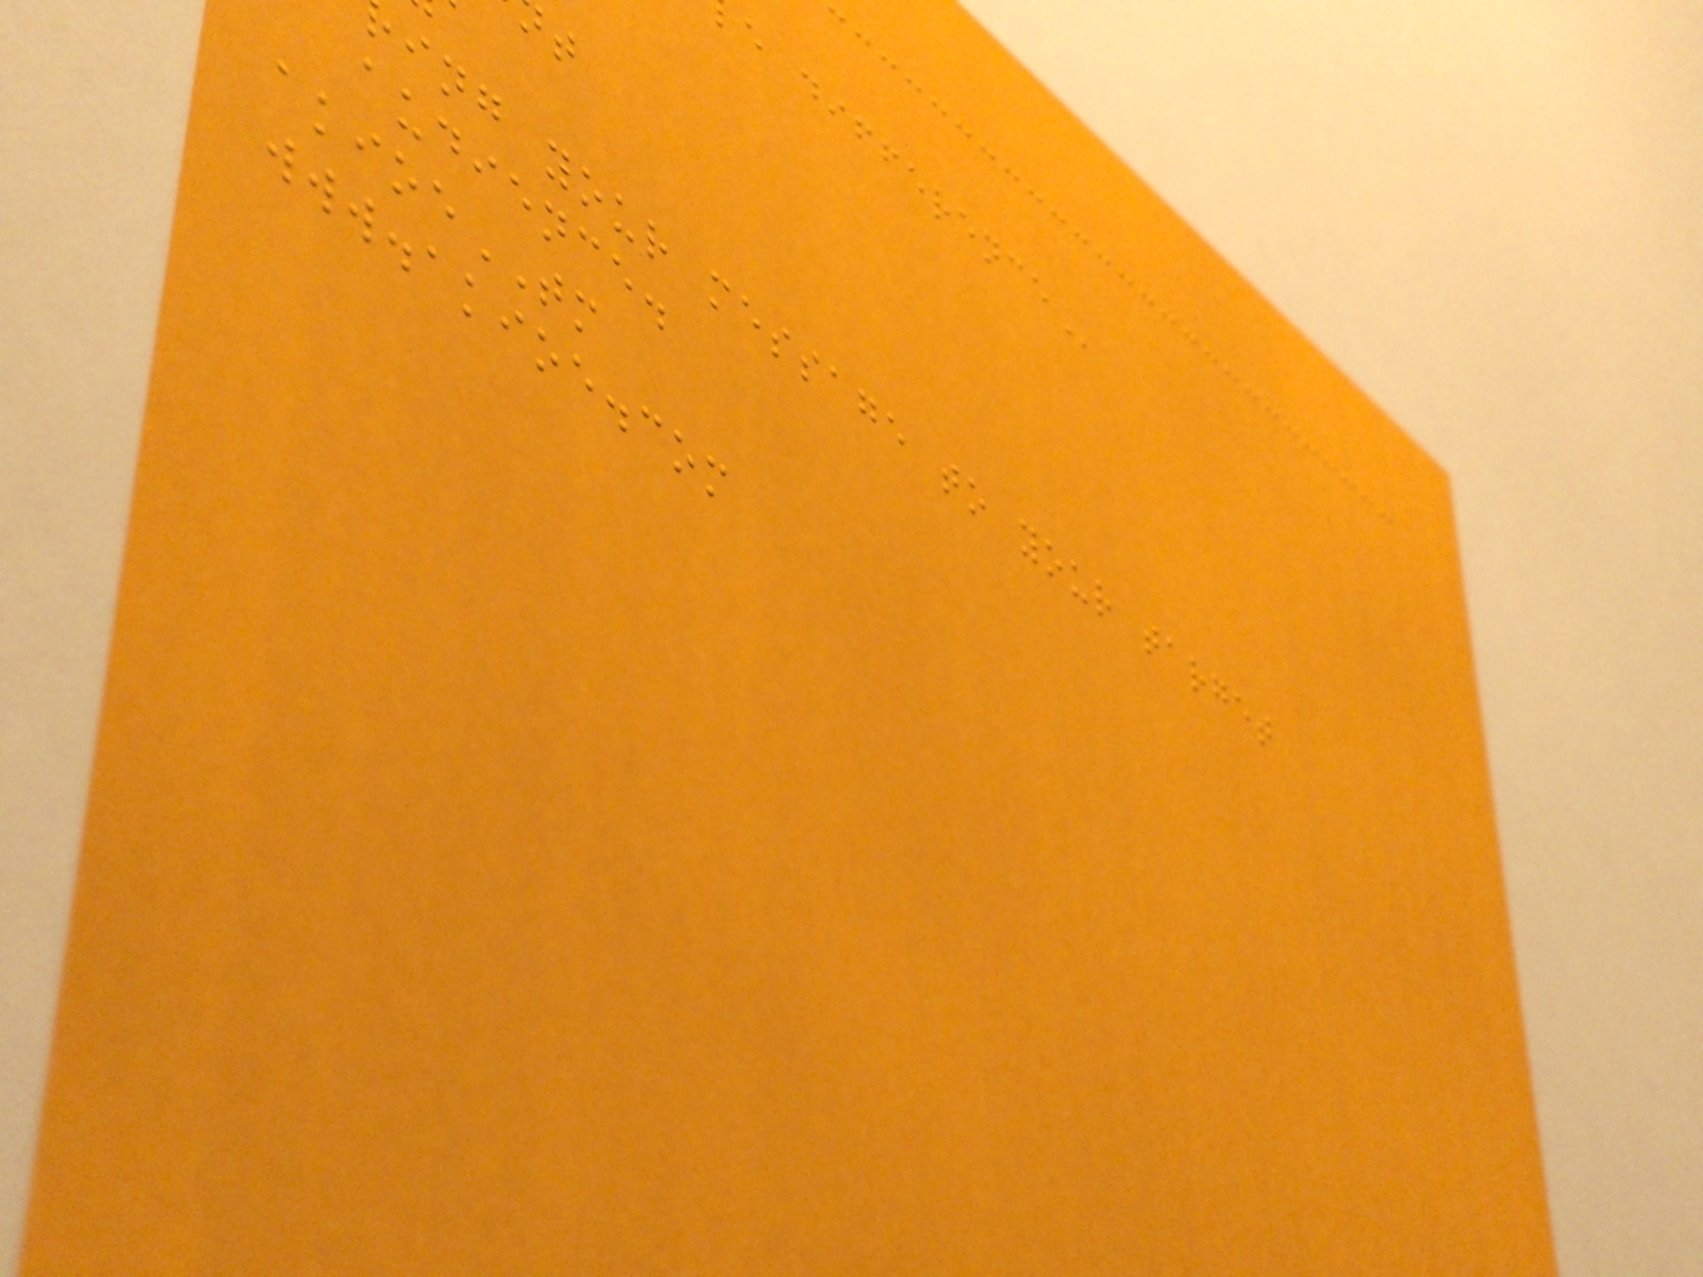ing your message to your target
audience.
akioeTM
www.akioe.com
